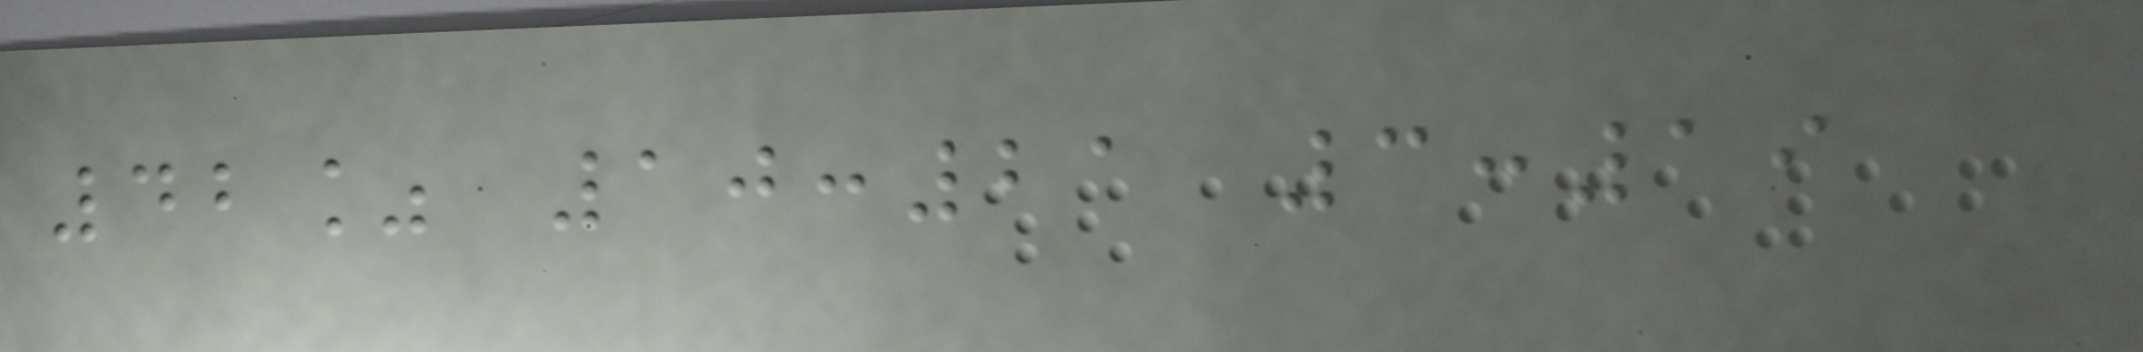42% 10:21 3:19
